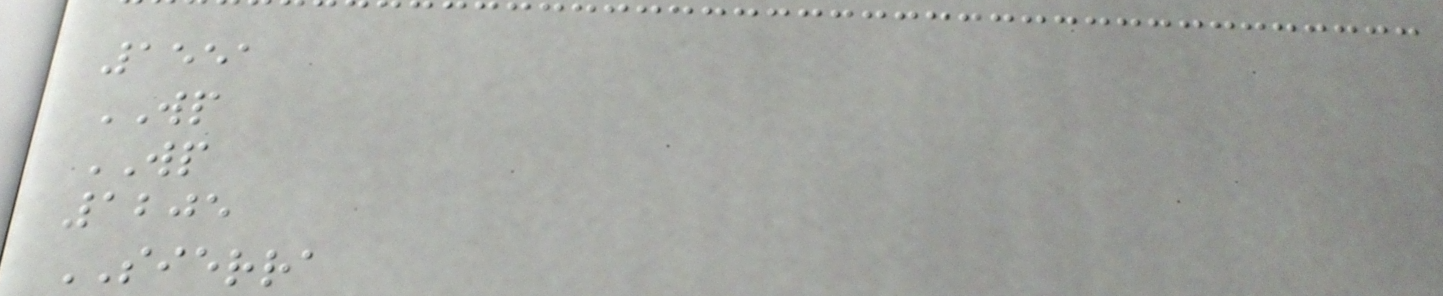1551
WP
WP
1205
SIERRA
